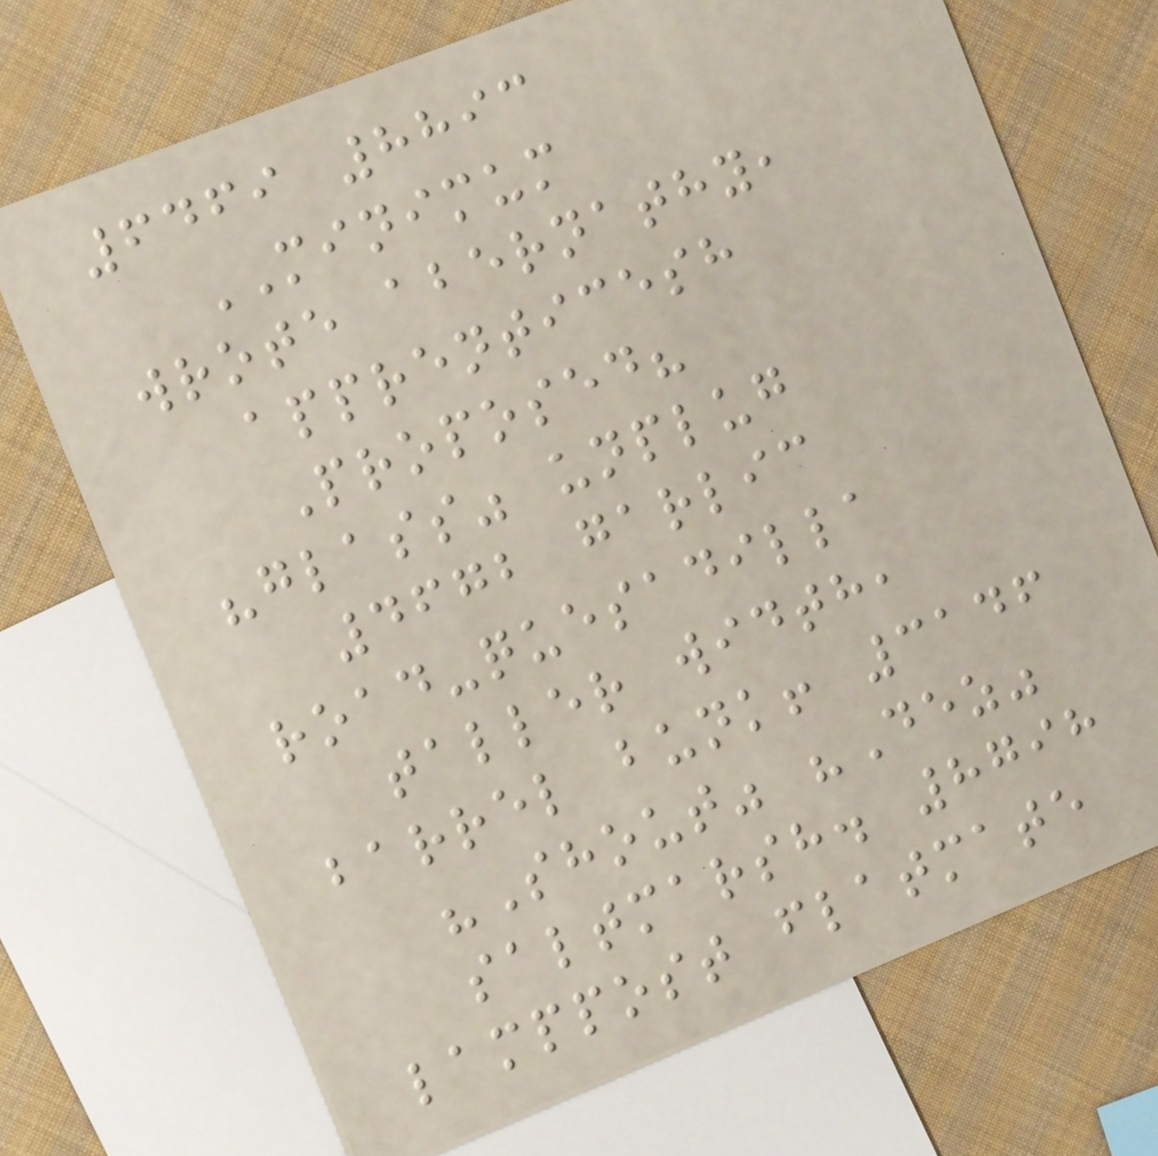6469 8893
MINIMUM
wrote abernathy,
apprenticesh
Proposed?
"glass" unplug
4672 garlic
road-quesadilla
taller width,
barrel bunk! 3146
"Shout" "Dez"
saltmarsh. 8798
lamppost flatmate
